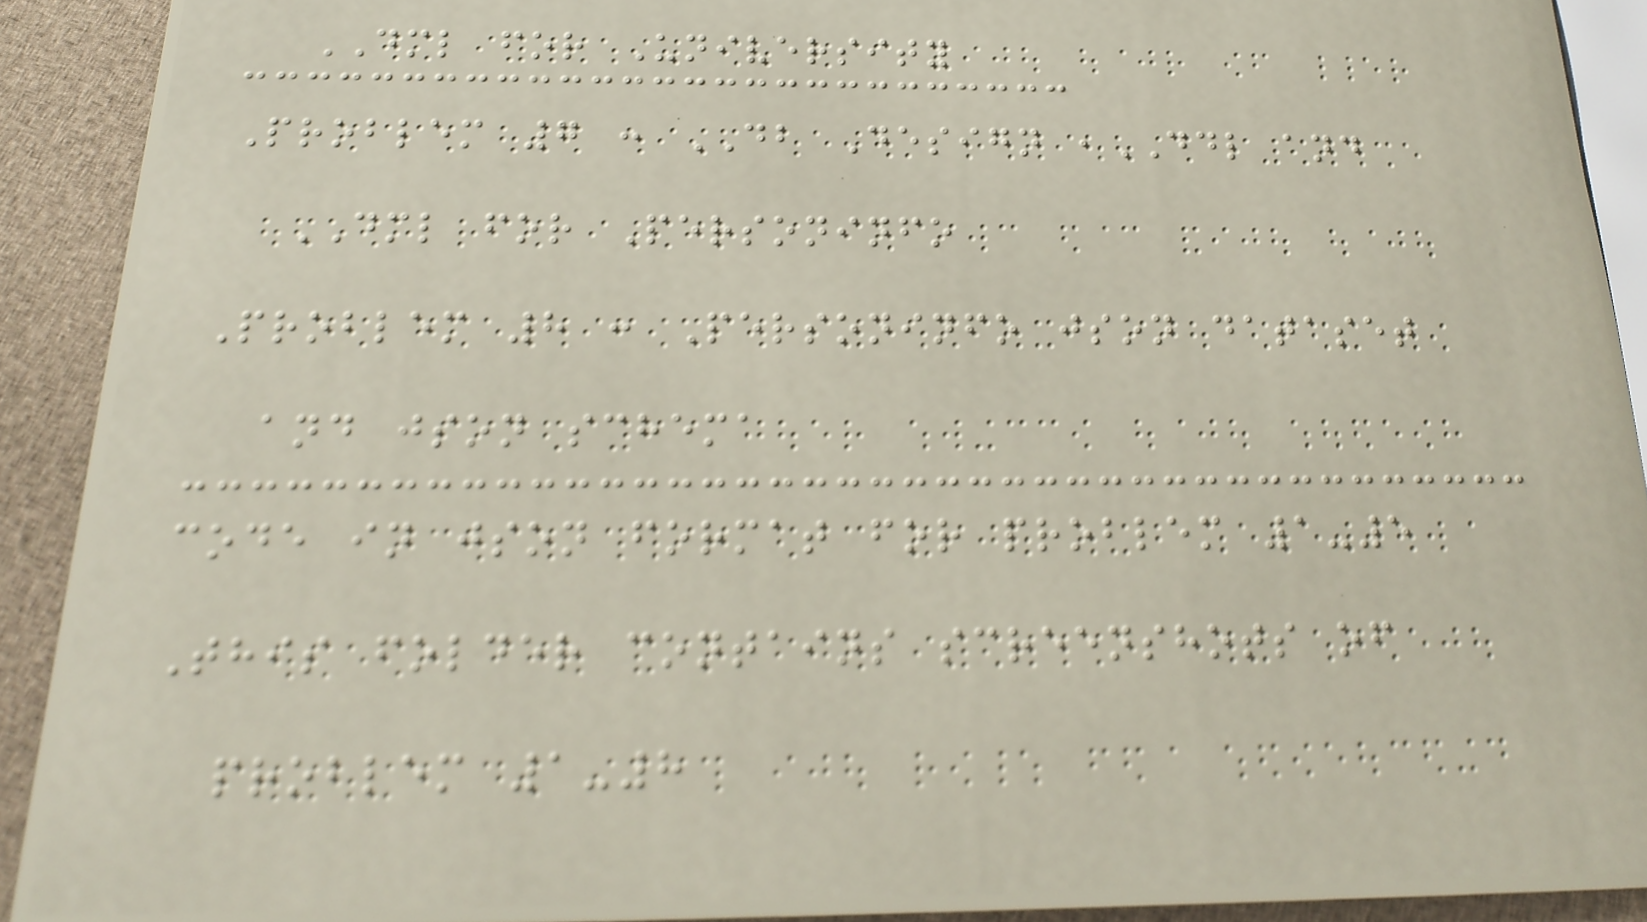DML for University
Problem 7 : DB Design ,DDL and
DML for Personinfo
Problem 8 : Personinfo json dataset
and json schema
code in json format for problem 1-5
This folder contains screenshots of
problem 1-8
